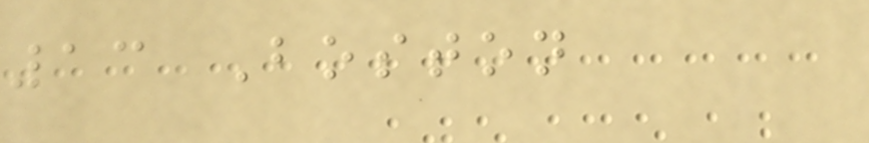13 Boston
